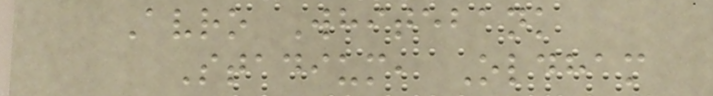Avro Whitebank
Stadium, Oldham
